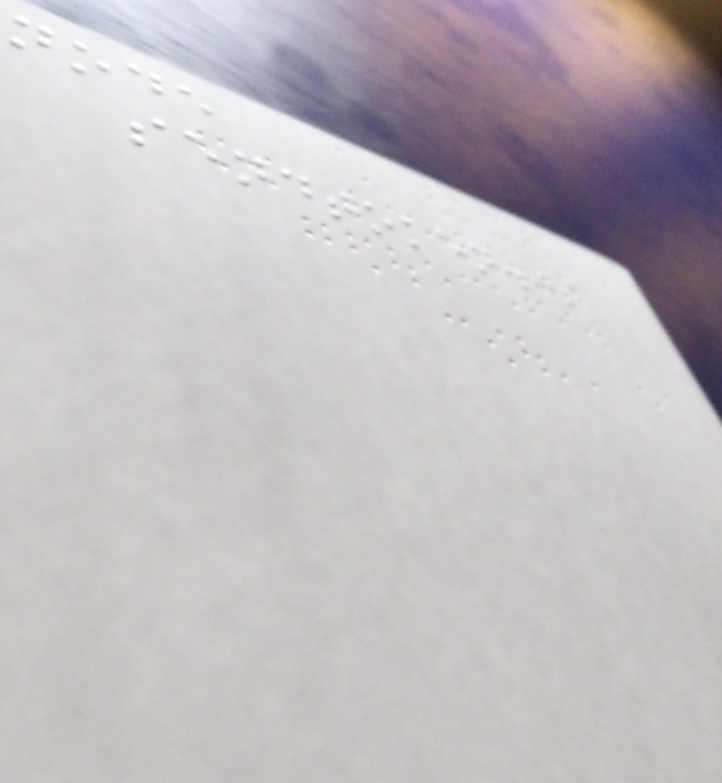node
sendtoken.js
